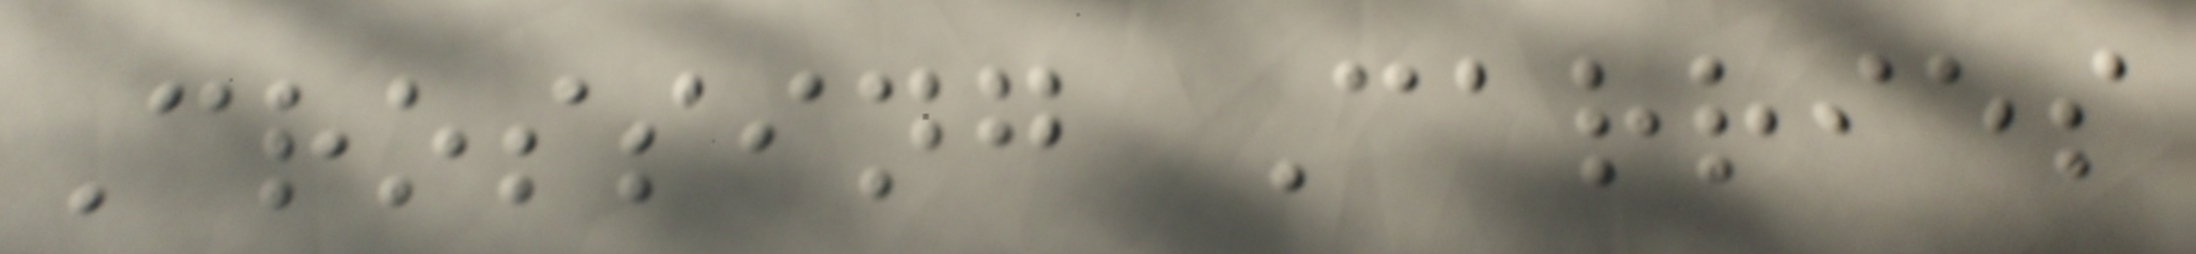Crossing Carries
